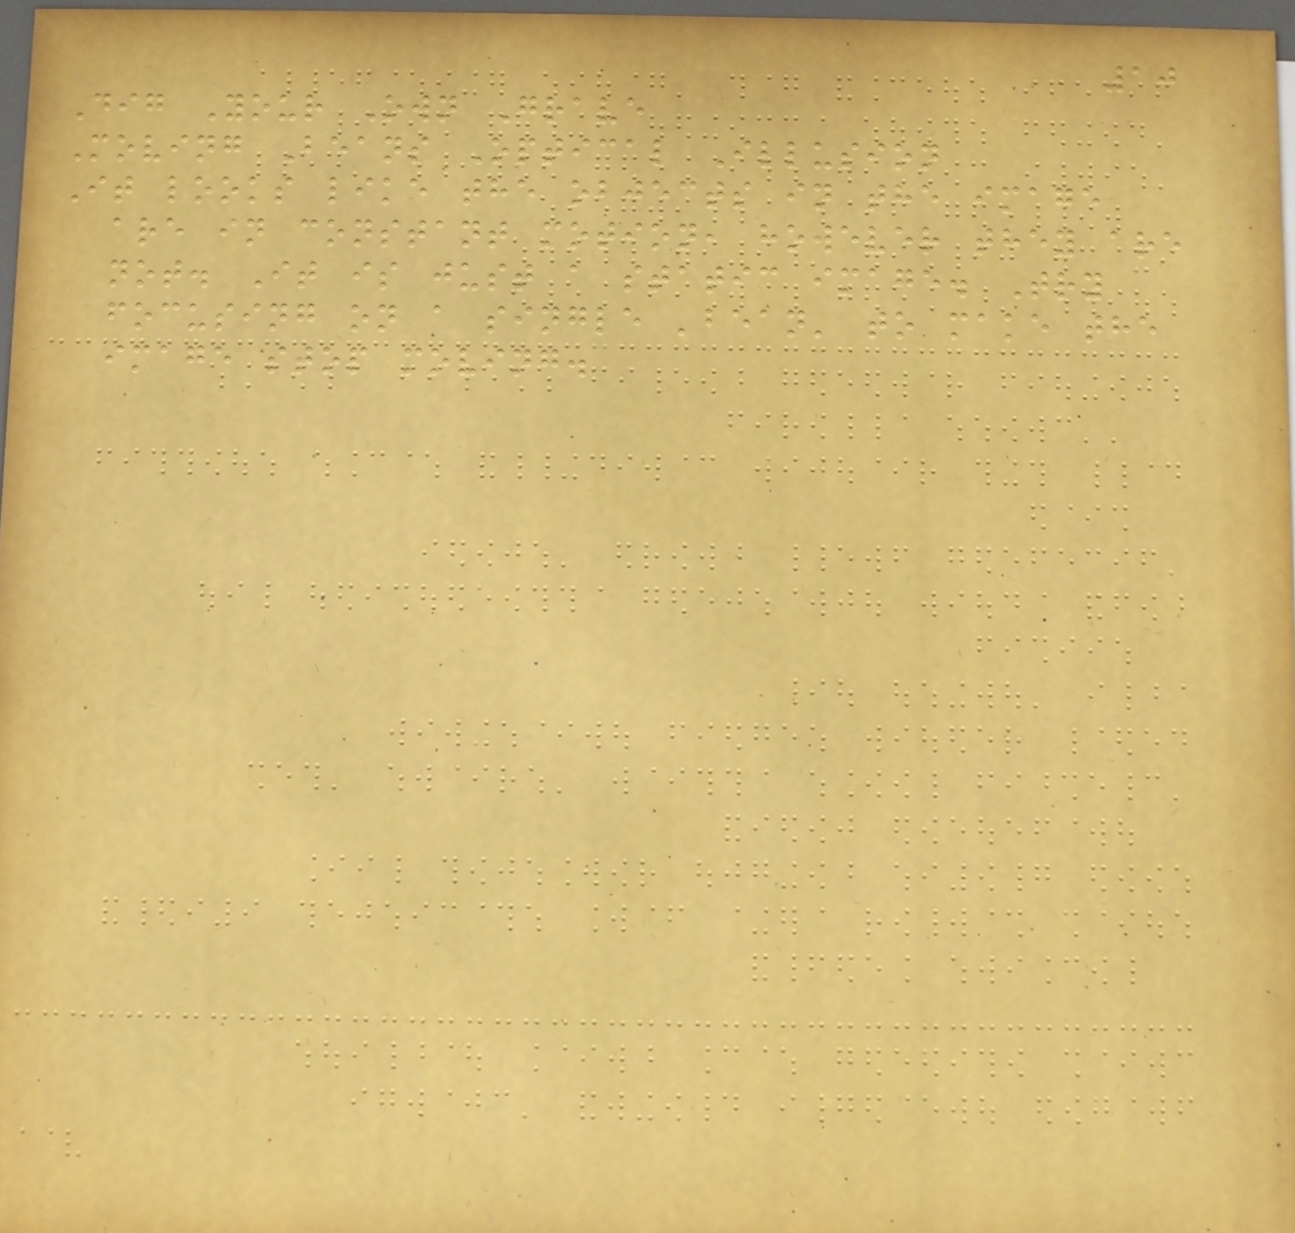10
Dig Your Own Grave
Moving Beans Optical Illusion
It looks like the objects in the image
are in constant motion, however they are
not. It is just a static image. Try
focusing on a single 'bean' to make the
image stop moving.
